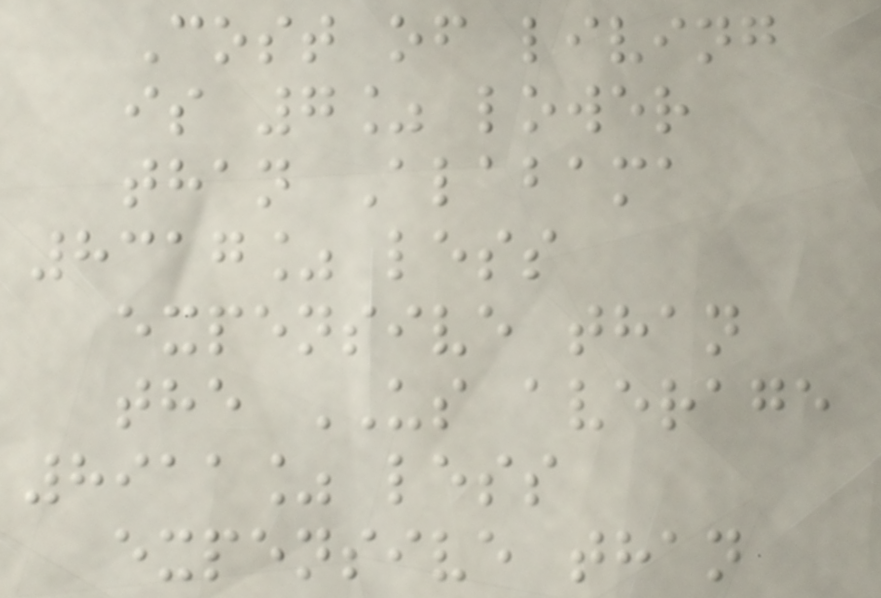Cost of living
is 7% lower
than Alabama
8317% less
expensive than
the US average
8911% less
expensive than
